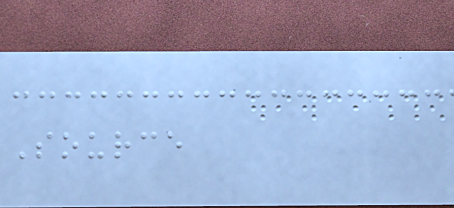Source
